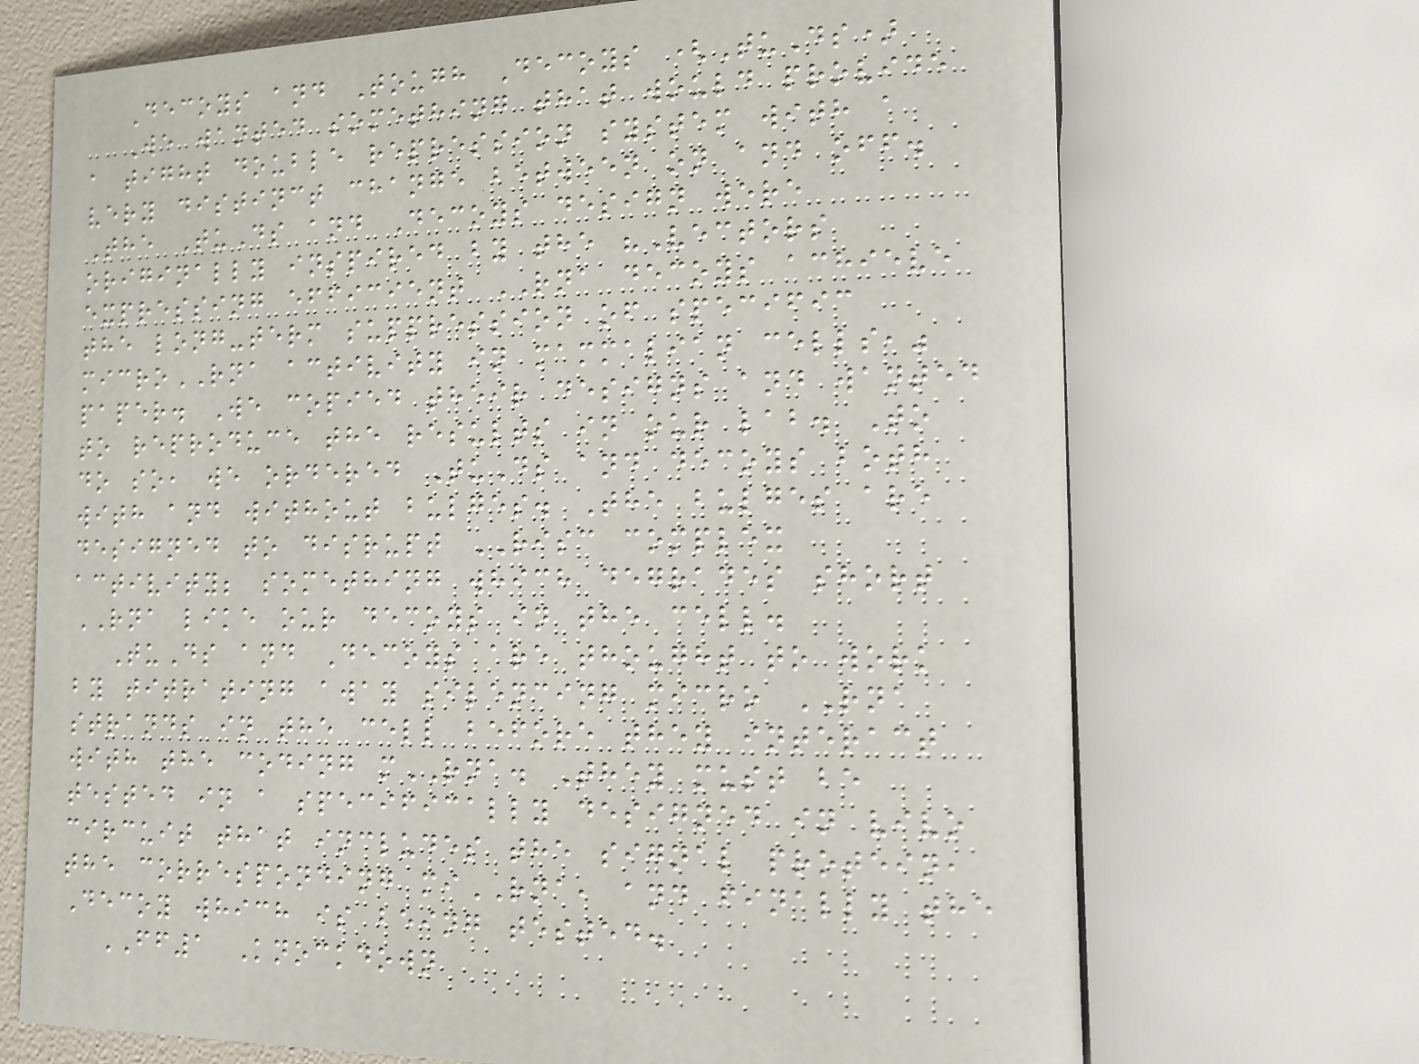Decoys and Tough Decoys (TuDs)
We wanted something that would provide
a tight double repression system with a
very distinct change between on and off.
The TuDs and Decoys design were
originally inspired by the "Vectors
expressing efficient RNA decoys achieve
the long-term suppression of specific
microRNA activity in mammalian cells,"
paper. We copied their designs and wanted
to reproduce the results in our lab. To
do so, we ordered TuDs and decoys both
with and without bulges. The bulges are
designed to disrupt RISC complex
activity; something which degrades short
RNA like our decoys in the cell.
TuDs and Decoys are thought to work
by titrating away silencing micro RNA
strands in the cell before they interact
with the coding mRNA. They must be
tested in a specifically designed in vivo
circuit that includes the signal protein,
the corresponding miRNA, and finally the
Decoy which is being tested.
FF1 Knockdown
